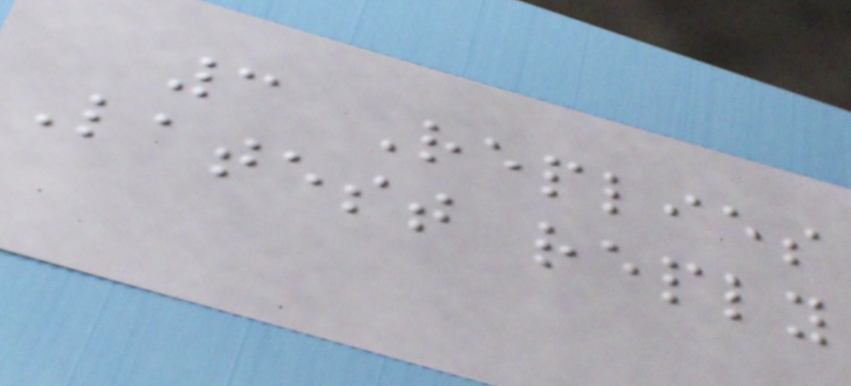3 Replies
Latest reply
